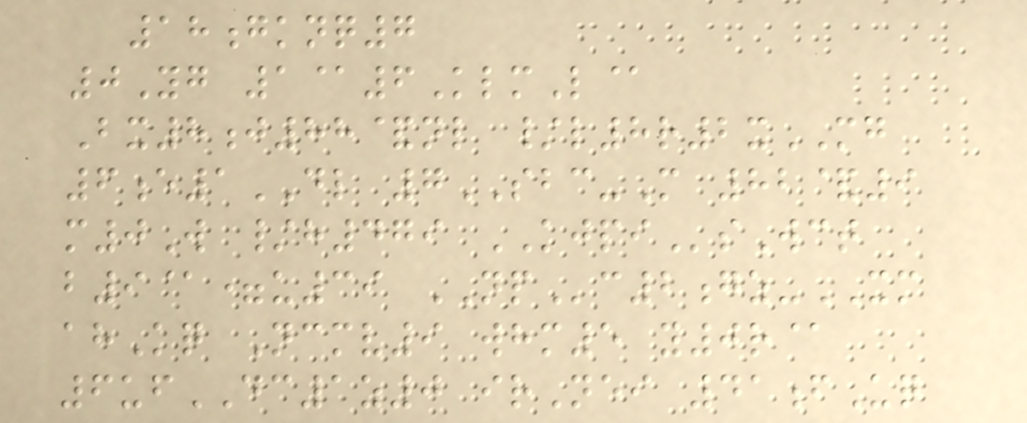18gknq7
0Yg 1@6KlmL@
Bx8j88&nl /l8r2xMG
6e1DL 7SBC-M 82&9
m0W /h479 KJPIsWct
b9@=u39 NPc2gz-XM
ahKq Ncmv9 whm5 y0r@
6ufDC1z0 irNei 41fUq
